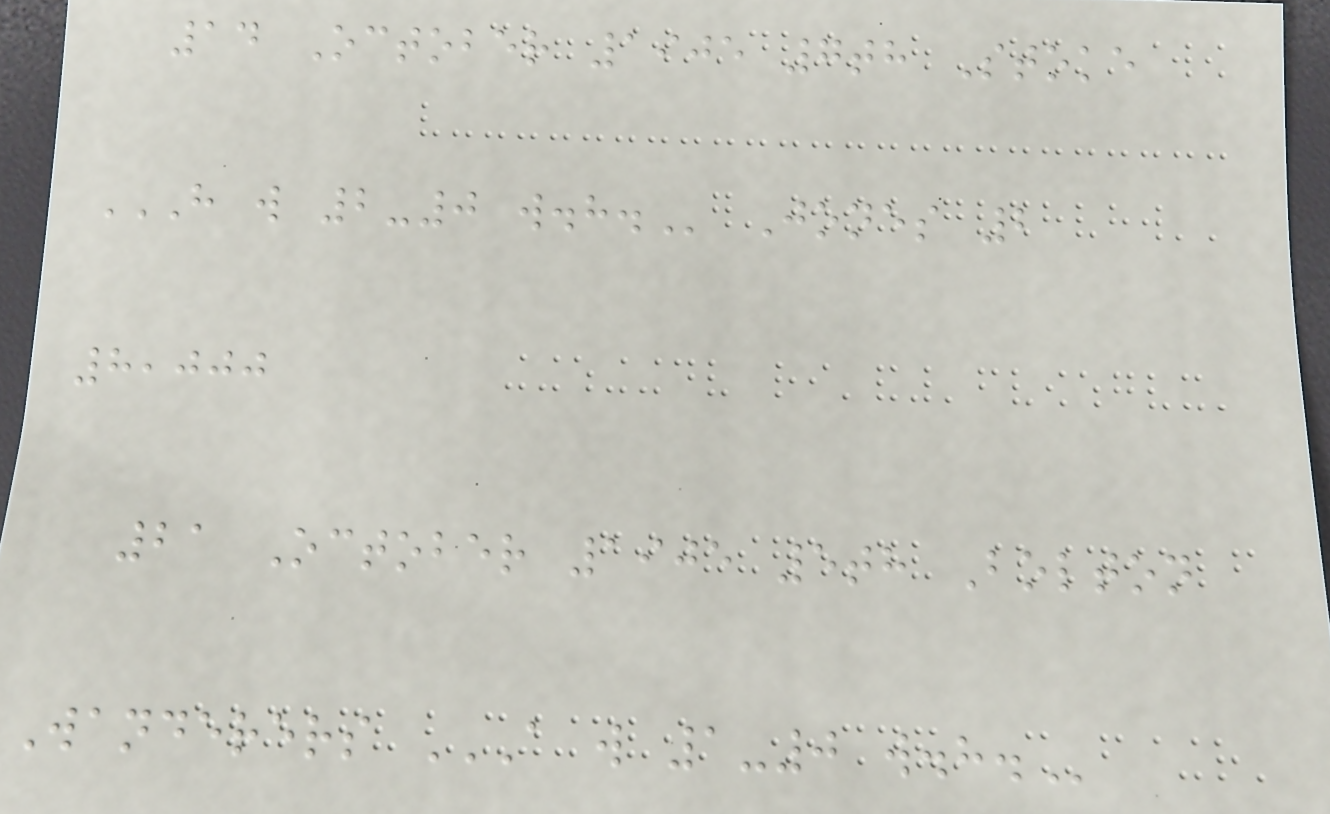14 October 1905 7th Stoke
H W 2-0 W.H. Jones 2
8,000
21 October 1905 5th Bolton
Wanderers A W 1-0 W.H.
